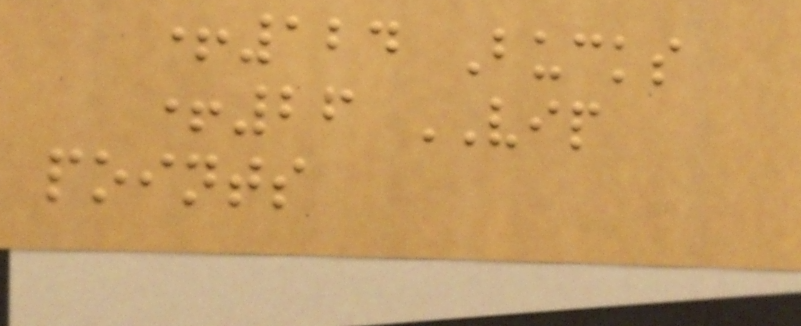+124 Bucks
+26 VIP
points
